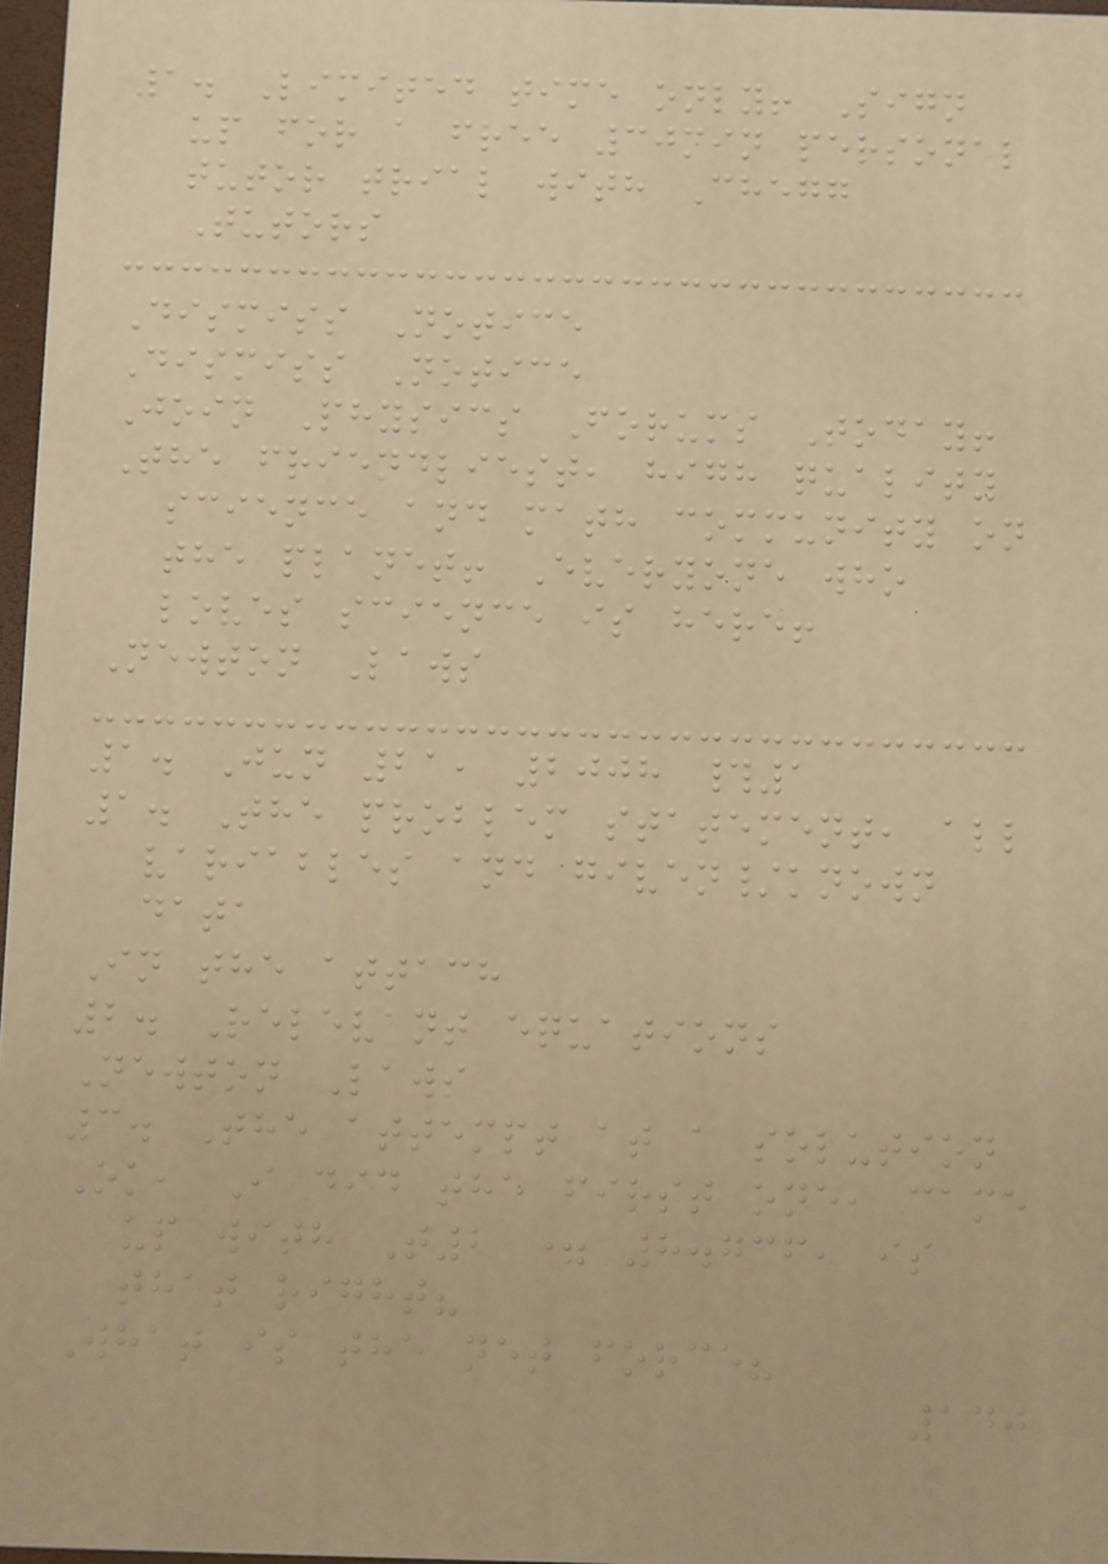1. Limited time only! Sign
up for a free 30min personal
tutor trial with Chegg
Tutors
Dismiss Notice
Dismiss Notice
Join Physics Forums Today!
The friendliest, high quality
science and math community on
the planet! Everyone who
loves science is here!
Newton Laws
1. Jun 21, 2008 #1
1. The problem statement, all
variables and given/known
data
In the attach
2. Relevant equations
Newton Laws
3. The attempt at a solution
Ok, I did the first one, came
up with T2 = 8.736, is
that right?
What is the net force?
140
